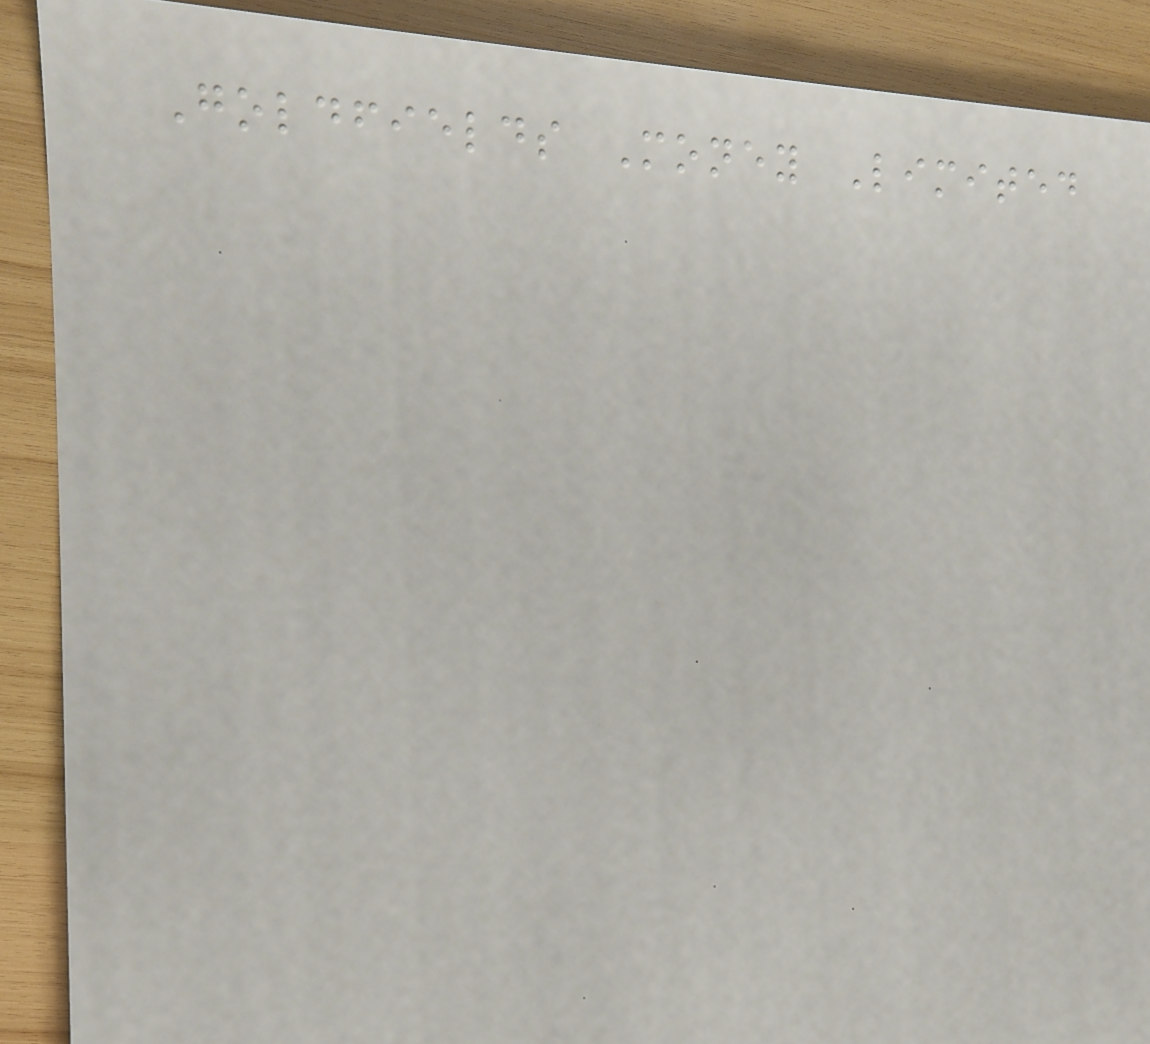Goldfields Money Limited
